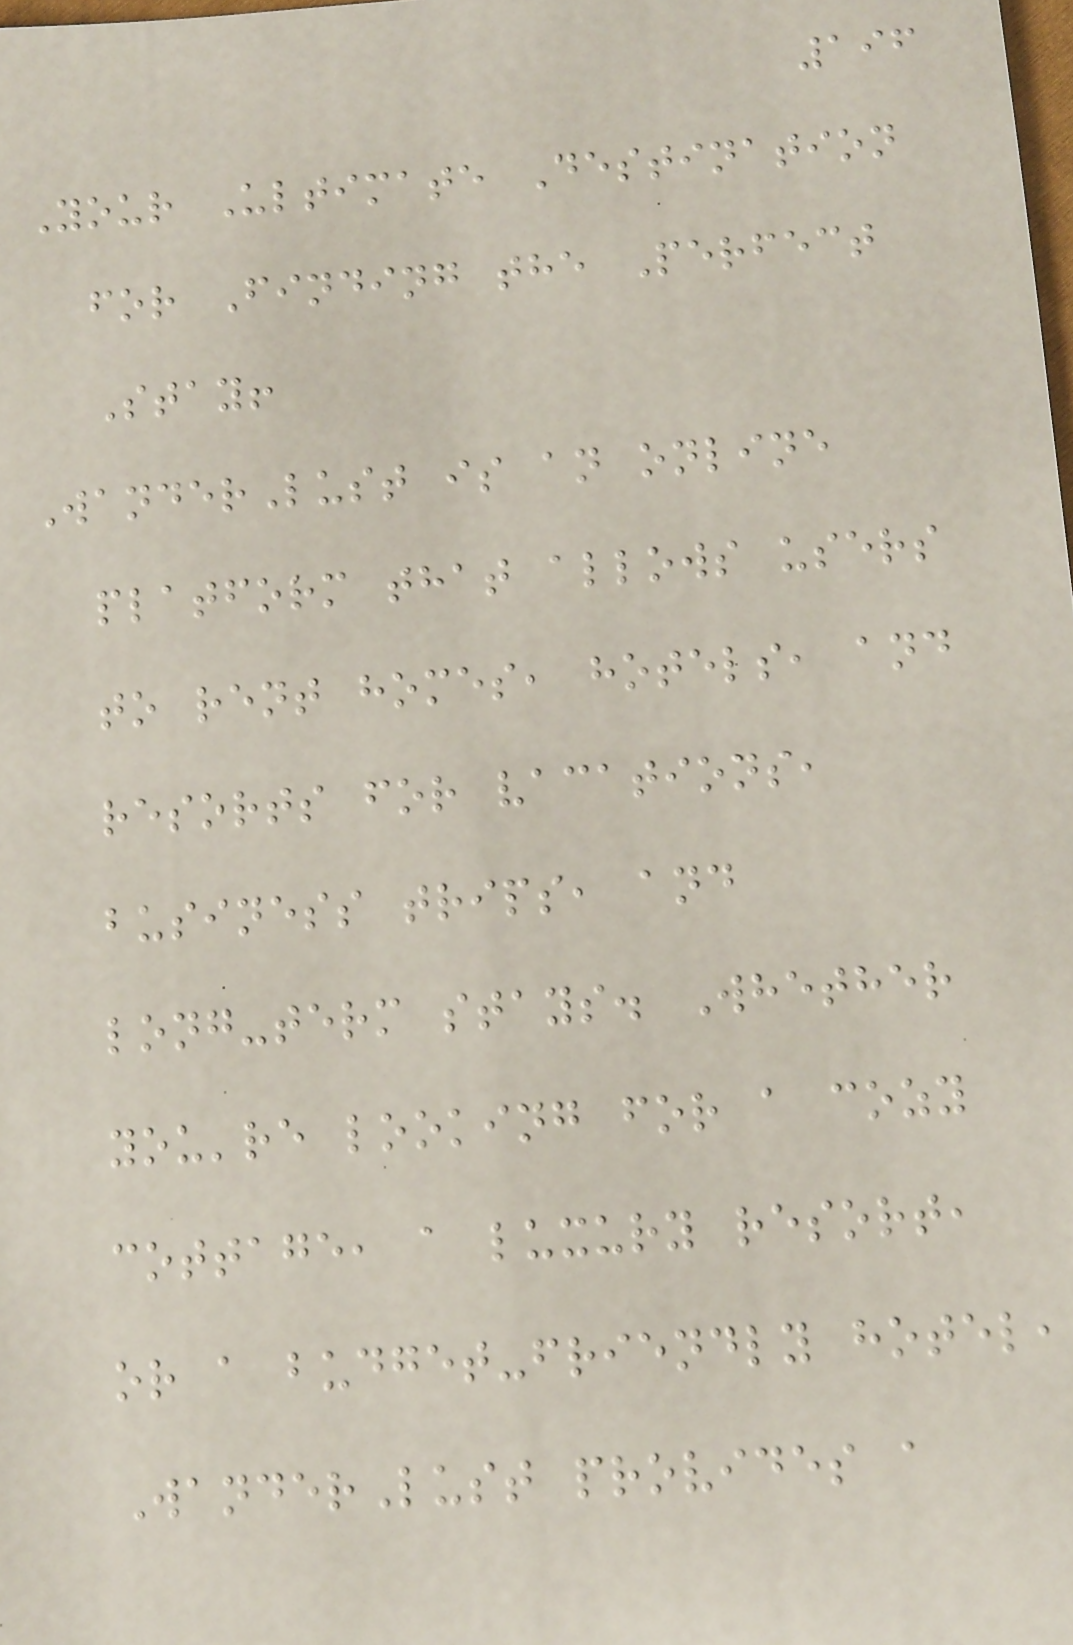196
Your Ultimate Destination
for Finding the Perfect
Stay!
WanderLust is an online
platform that allows users
to rent homes, hotels, and
resorts for vacations,
business trips, and
long-term stays. Whether
you're looking for a cozy
cottage, a luxury resort,
or a budget-friendly hotel,
WanderLust provides a
